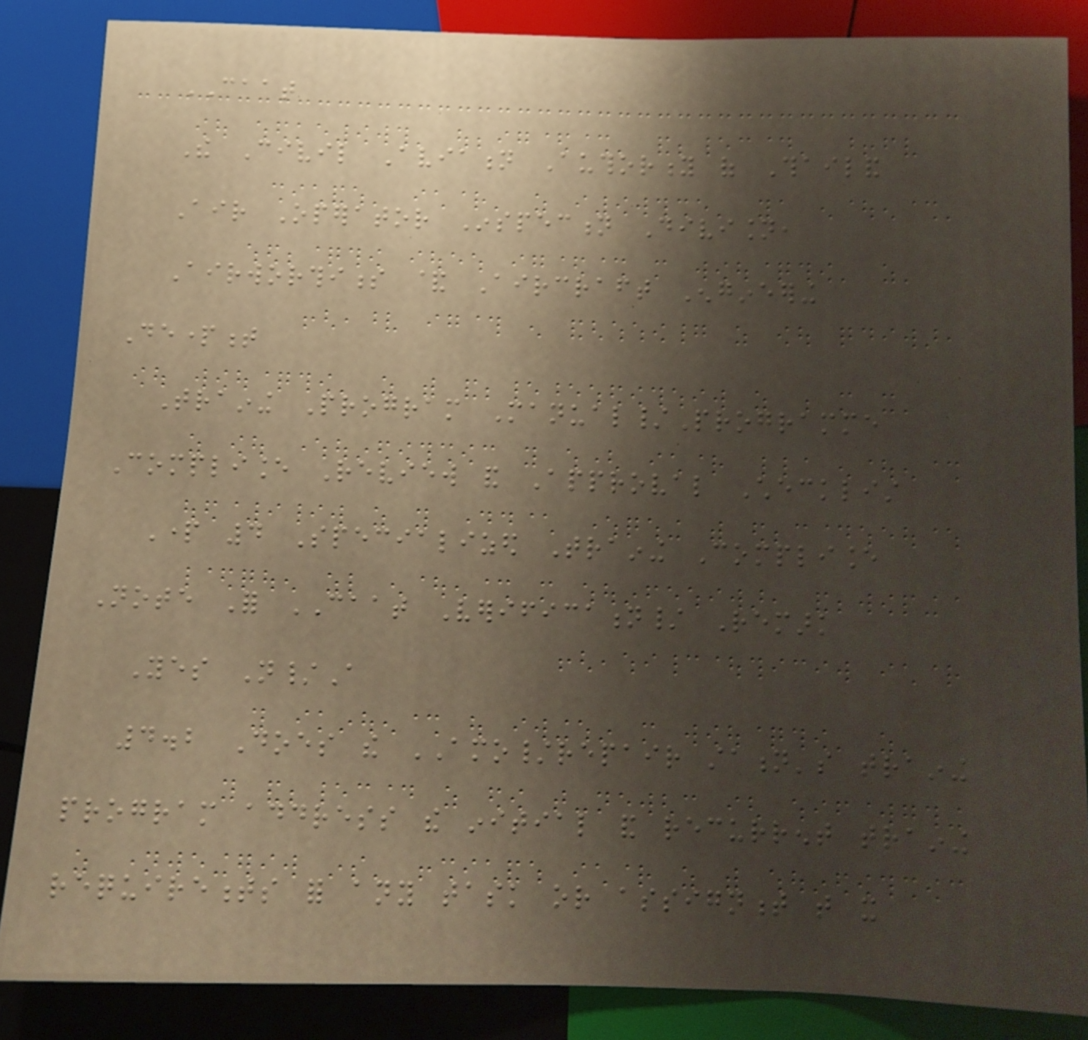CAAT
The Civil Aviation Authority of Thailand
Air Operator Inspection Division,
Airworthiness & Aircraft Engineering
Department
Training Program Manual/Programme
Compliance Review and Approval Checklist
Part 4 Specialized Training Compliance
Note For CAAT Verification/ Remark
Yes N/A
4.2 Does the AMO/repair station's training
program address the initial and recurrent training
requirements for any task or assignment that it
